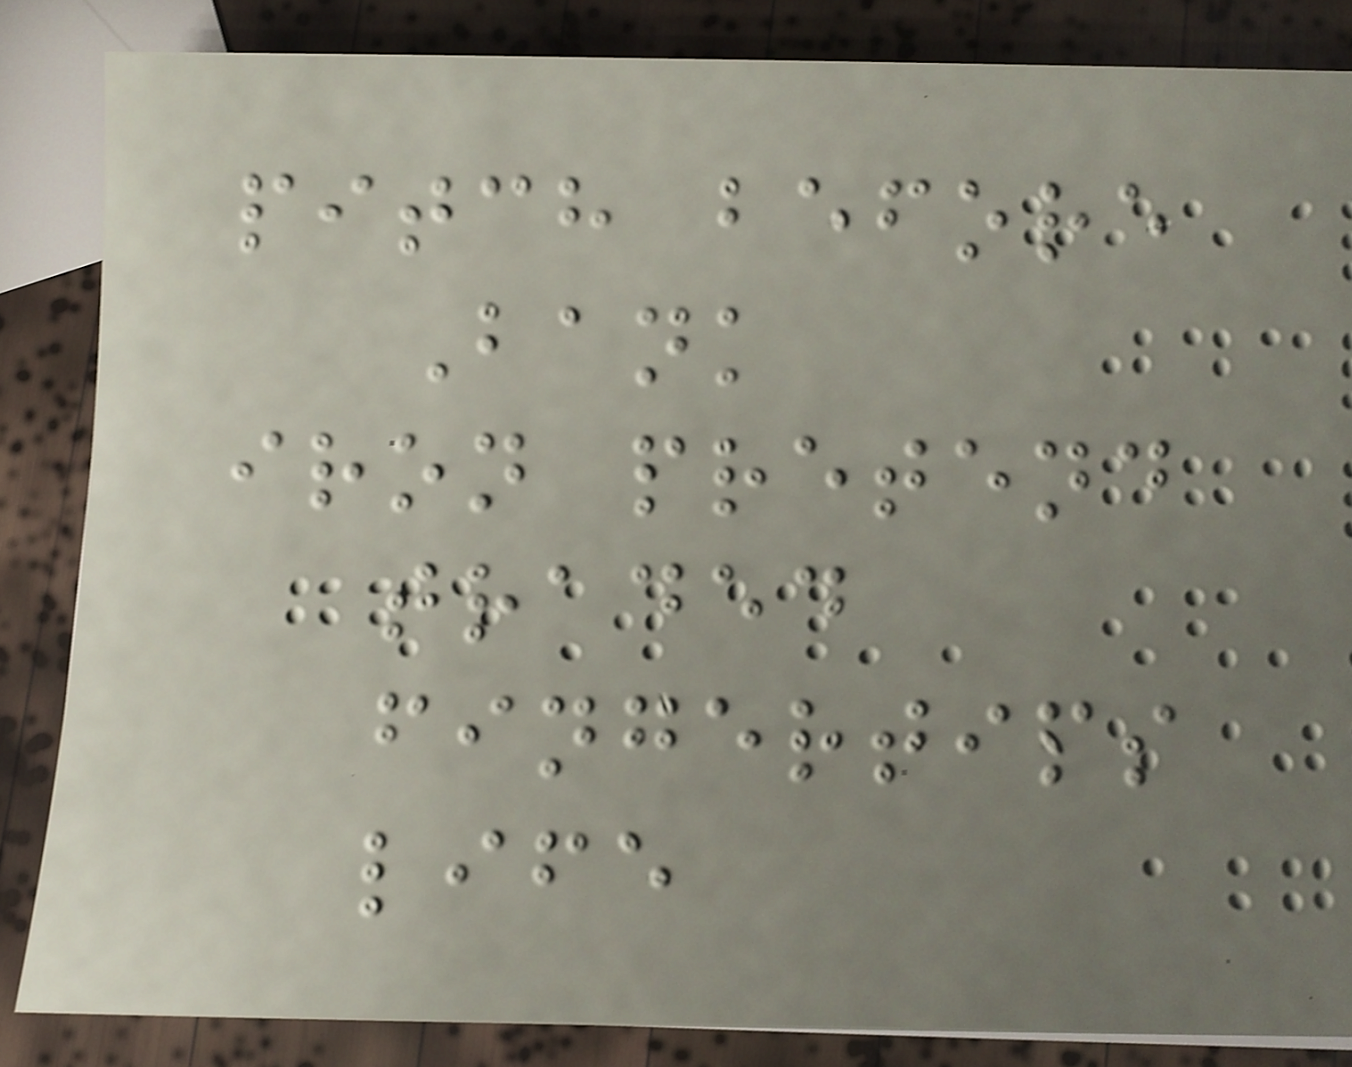pitch before
Bank
iron pretend
traded
fingertips
life
